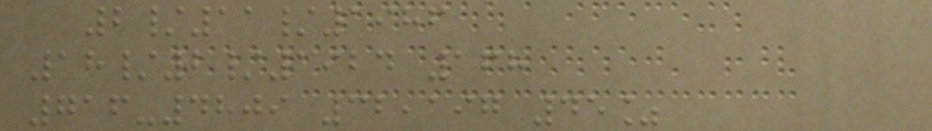2/11/1986
18/2/1924 168
716-4809 32,197 45%
